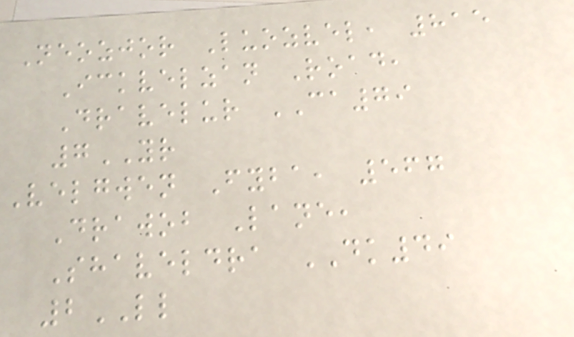Neozjor Luozvel, 815
Ickvelzan Road,
Dravelur CA79
7YR
Velgwen Fyba, 567
Drawob Lane,
Shaveldra DK49
2LL
